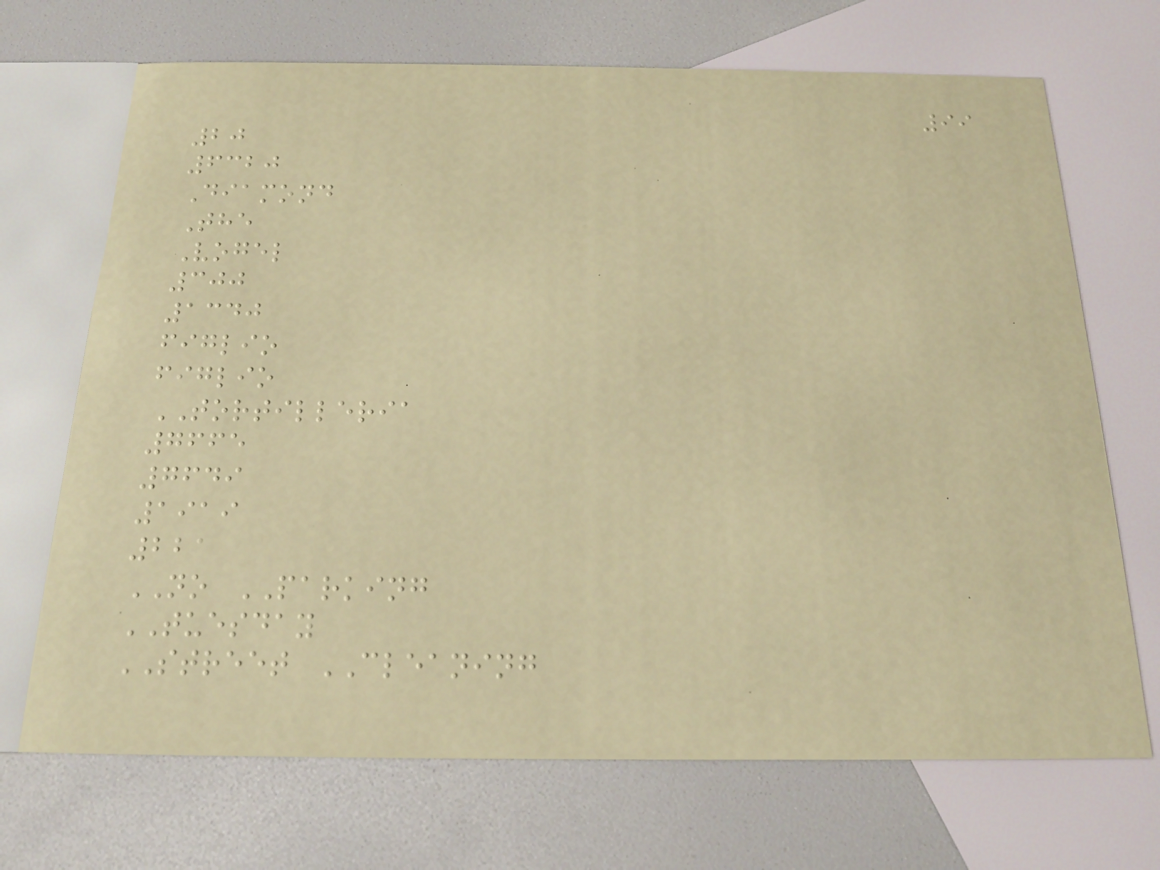99
20
6320
Diamond
The
Vogel
300
1340
figlio
figlio
TORTILLERIA
7665
7649
1919
221
NO PARKING
TUESDAY
STREET CLEANING
